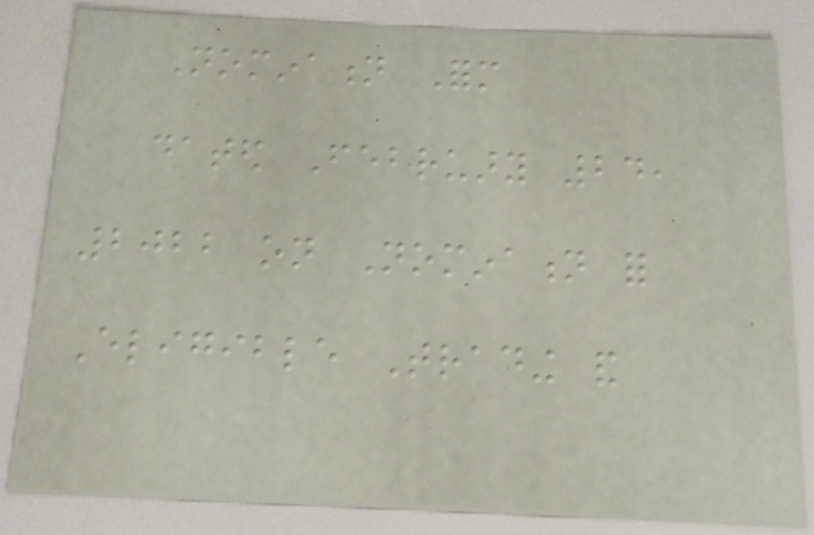Nomination Form
dated February 24,
2022 on Nomination for
Eligible Trading and
